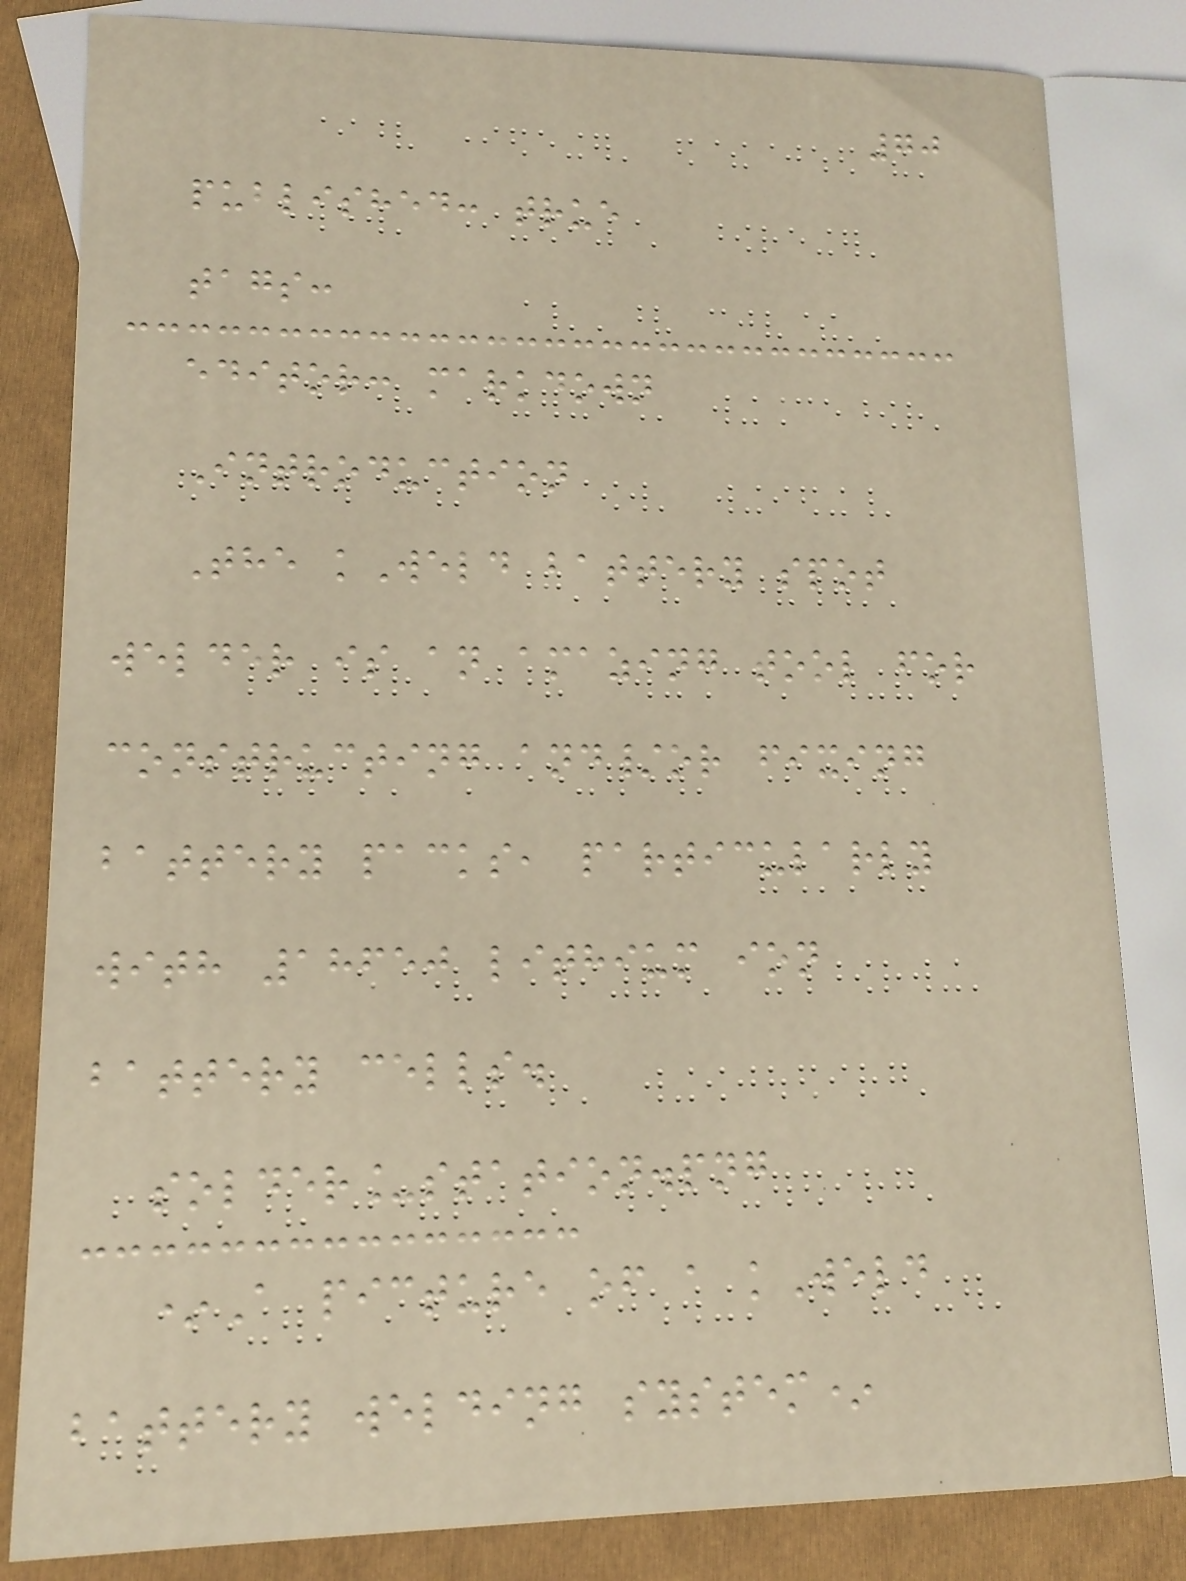70
published: true
tags:
editor: markdown
Introduction
The kWeld battery spot
welder is an amazing tool for
constructing and/or fixing
battery packs, particularly
with 18650 lithium ion
battery cells.
solder_station.png
*A picture of a kWeld
battery welding system*
